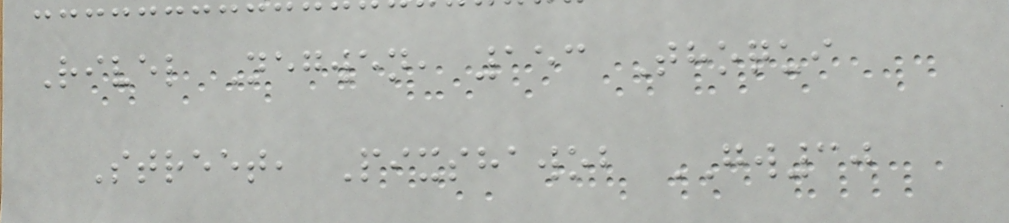Rivel Negwen, 153 Thoqui
Street, Pixshawob GW30
